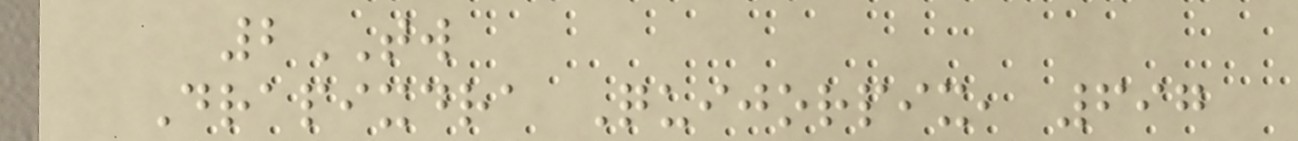2TW
Drapixdra Quijorpix, 697
